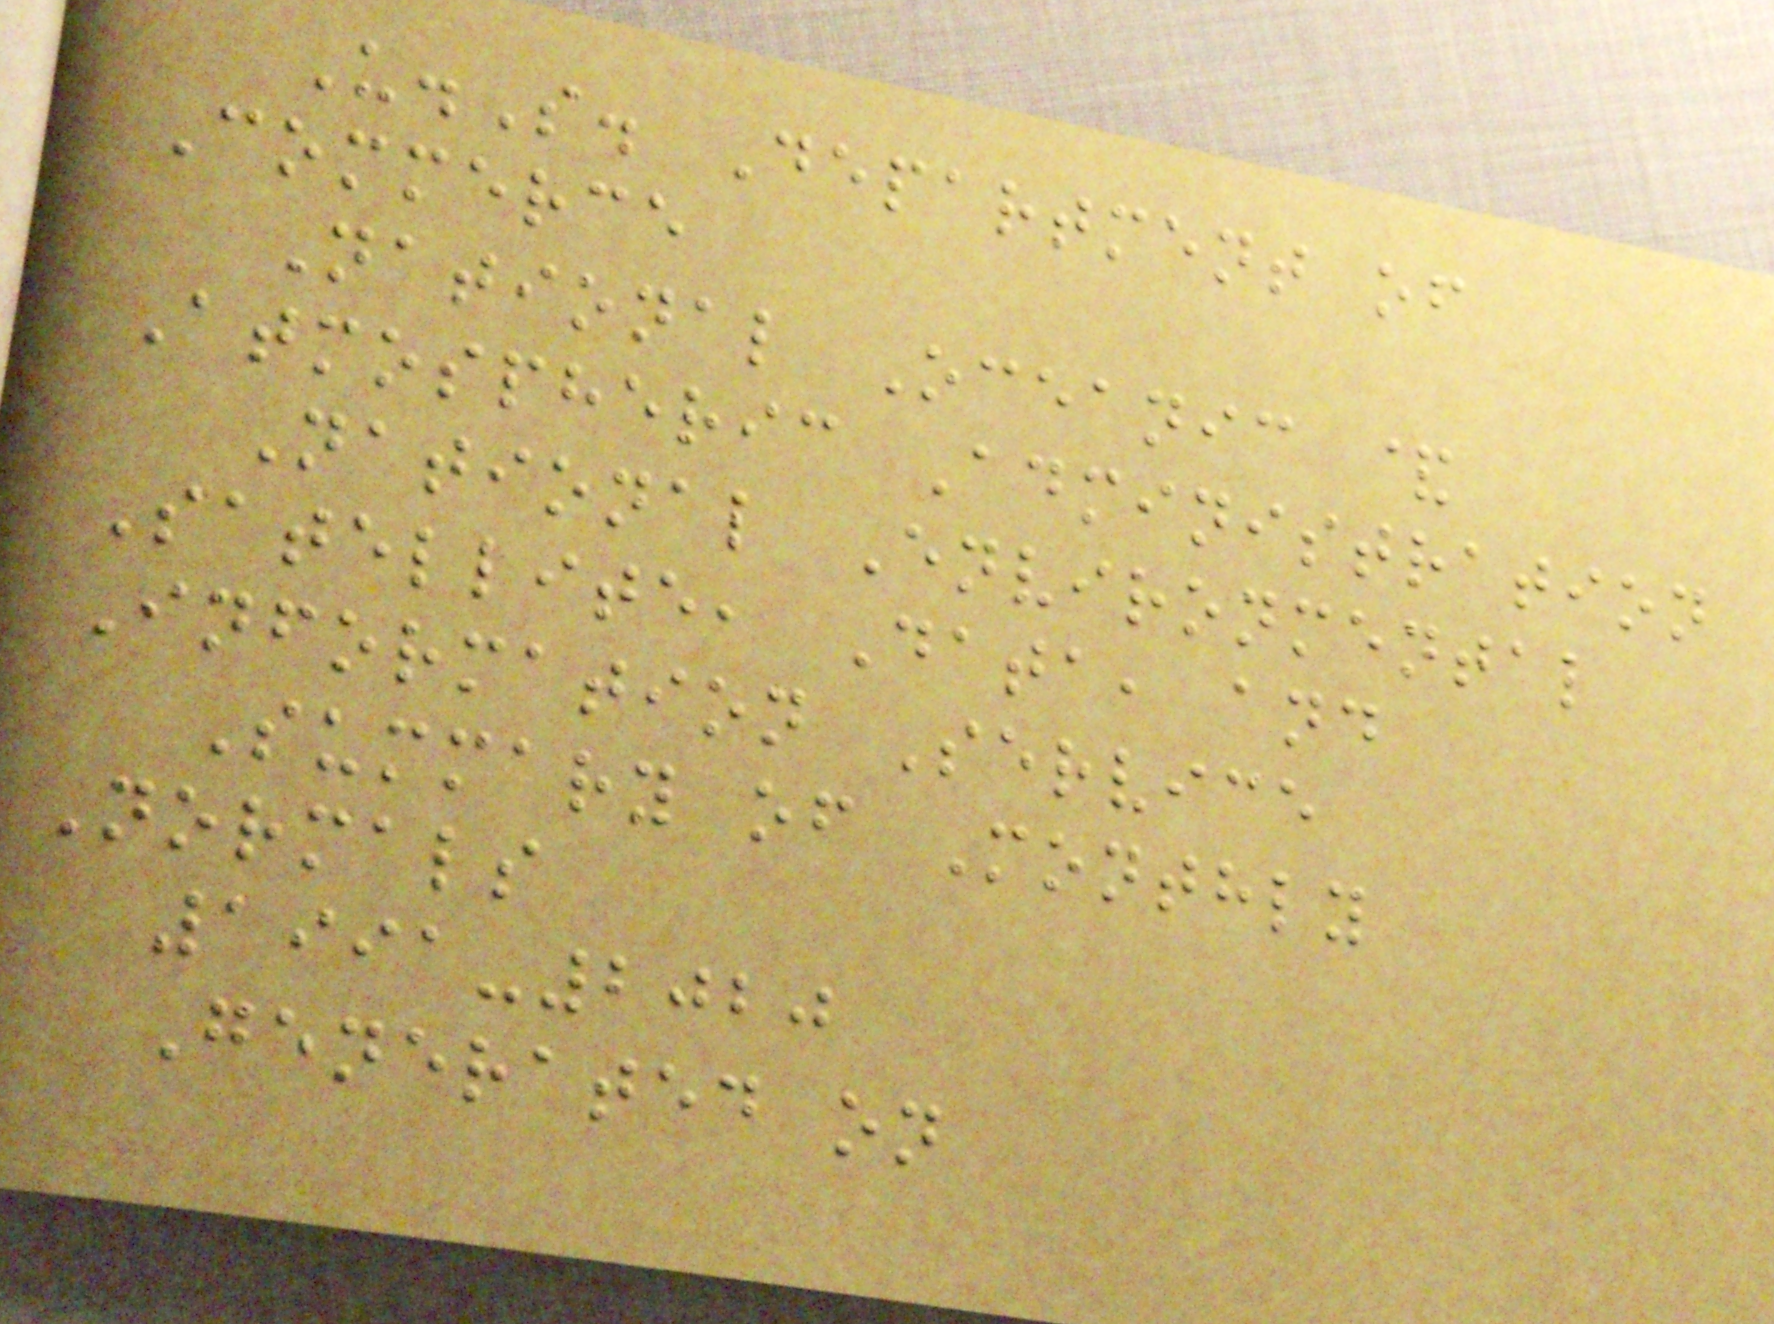U.S. Department of
Commerce
National Oceanic &
Atmospheric Administration
National Environmental
Satellite, Data, and
Information Service
Summary of Monthly
Normals
1991-2020
Generated on
